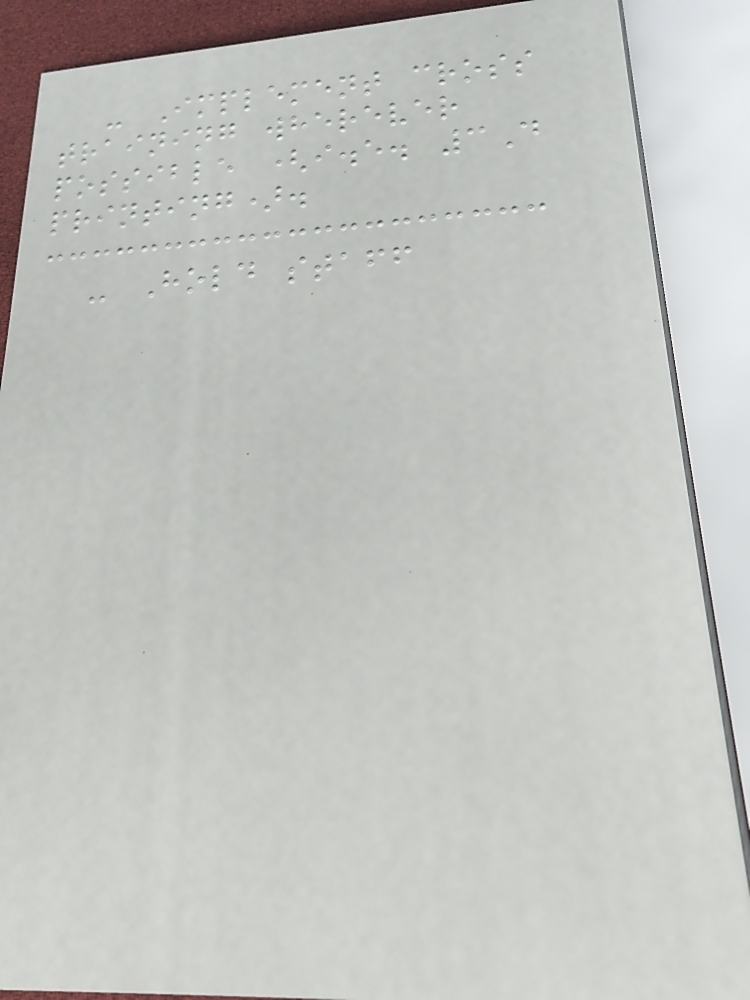- Implement cross
training wherever
possible (i.e. 3D
printing).
- Hold staff
